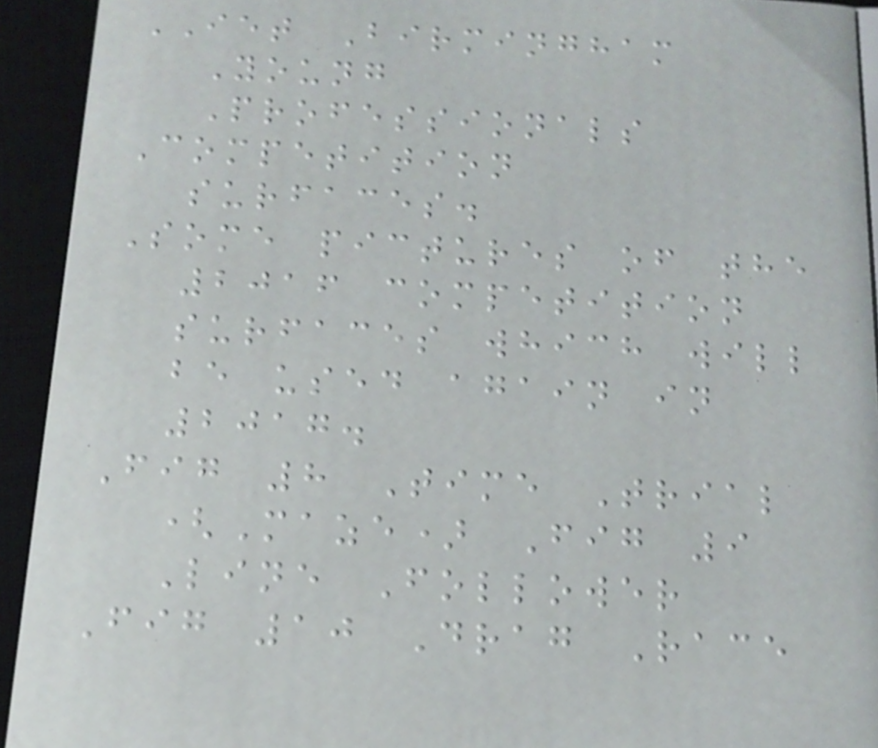IET Birmingham
Young
Professionals
Competition
surfaces.
Some pictures of the
2016 competition
surfaces which will
be used again in
2017.
Fig 8 Time Trial
(Maze) Fig 9
Line Follower
Fig 10 Drag Race
